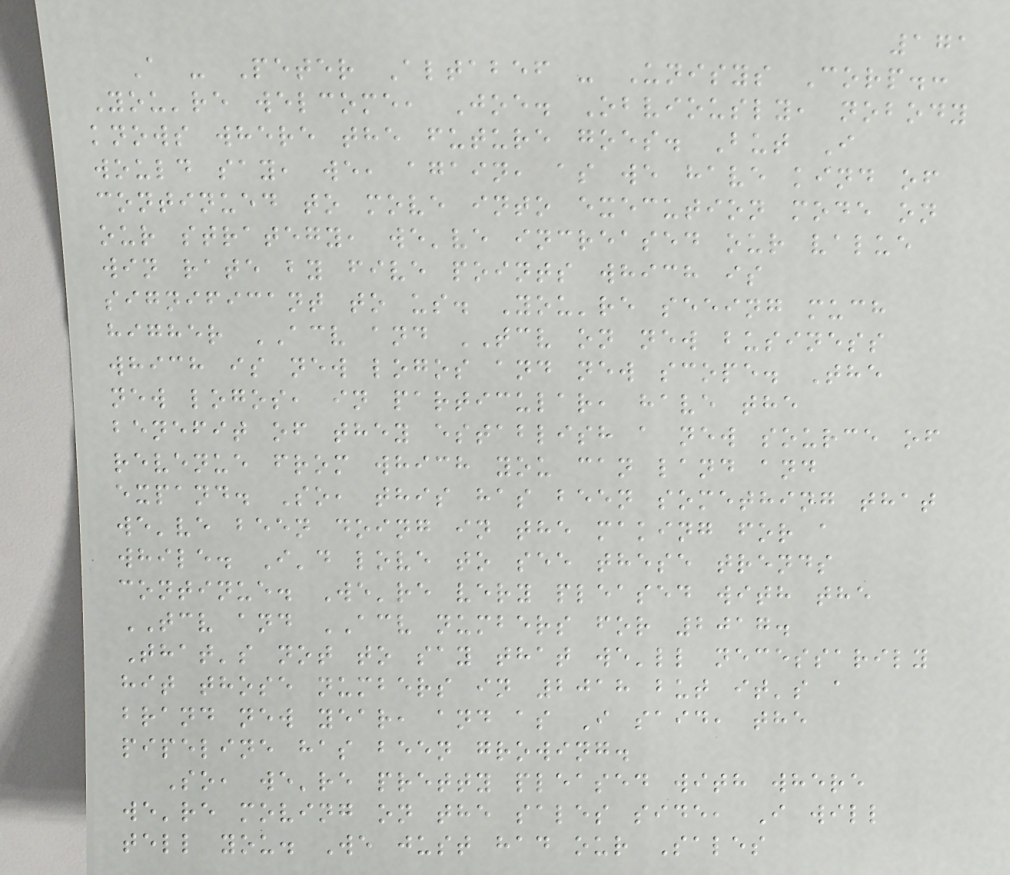171
A - Peter Altabef - Unisys Corp.:
You're welcome, Joe. Obviously, nobody
knows where the future goes. But I
would say, we, again, as we have kind of
continued to move into execution mode on
our strategy, we've increased our value
win rate by five points which is
significant to us. You're seeing much
higher ACV and TCV on new business
which is new logos and new scope. The
new logos, in particular, have the
benefit of they establish a new source of
revenue from which you can land and
expand. So, this has been something that
we've been doing in the making for a
while. I'd love to see these trends
continue. We're very pleased with the
TCV and ACV numbers for 2017.
That's not to say that we'll necessarily
hit those numbers in 2018 but it's a
brand new year, and as I said, the
pipeline has been growing.
So, we're pretty pleased with where
we're moving on the sales side, I will
tell you. We just had our Sales
